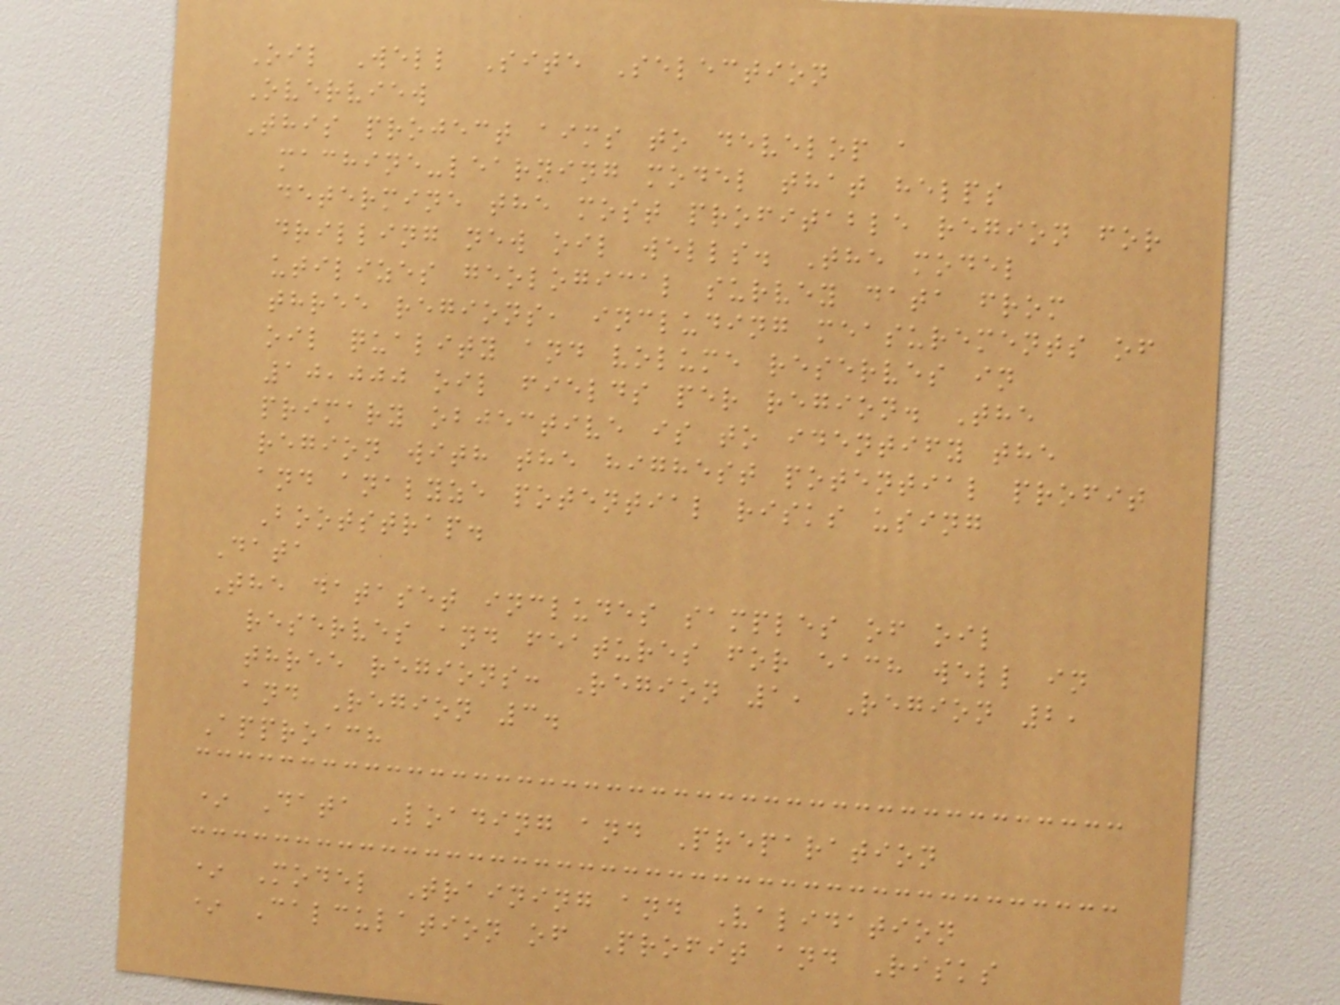Oil Well Site Selection
Overview
This project aims to develop a
machine-learning model that helps
determine the most profitable region for
drilling new oil wells. The model
utilizes geological survey data from
three regions, including measurements of
oil quality and volume reserves in
10,000 oil fields per region. The
primary objective is to identify the
region with the highest potential profit
and analyze potential risks using
Bootstrap.
Data
The dataset includes samples of oil
reserves and features for each well in
three regions: Region 1, Region 2,
and Region 3.
Approach
* Data Loading and Preparation
* Model Training and Validation
* Calculation of Profit and Risks
